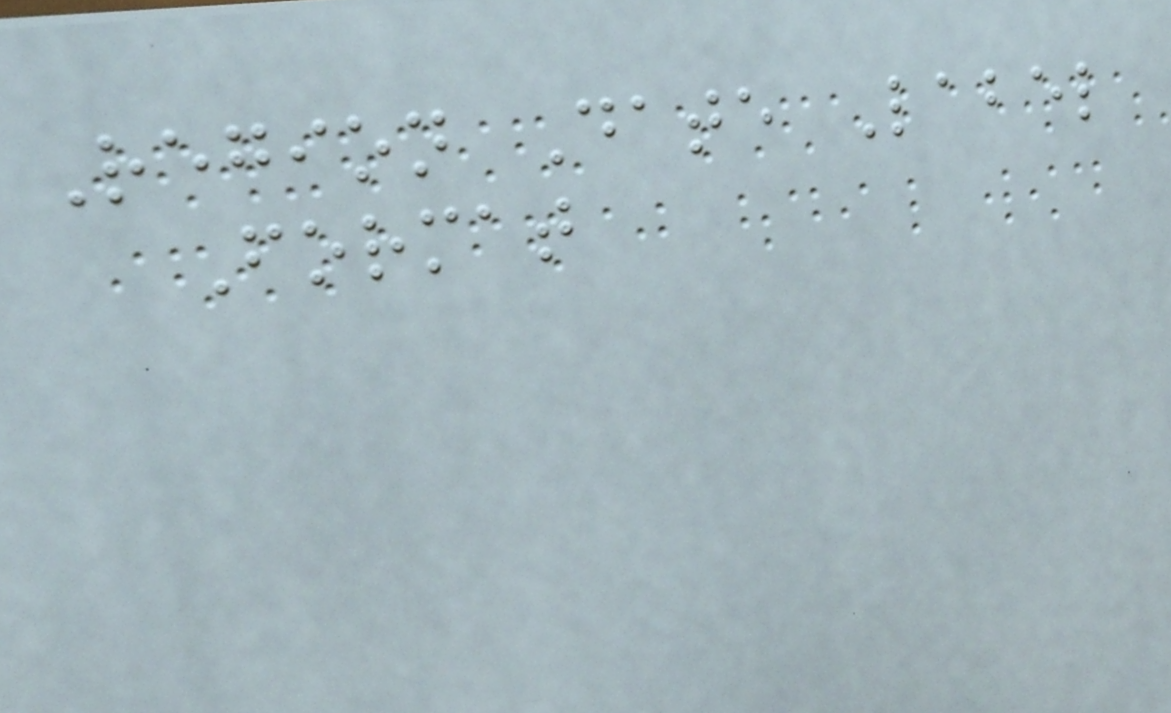Region Date Label
Format
